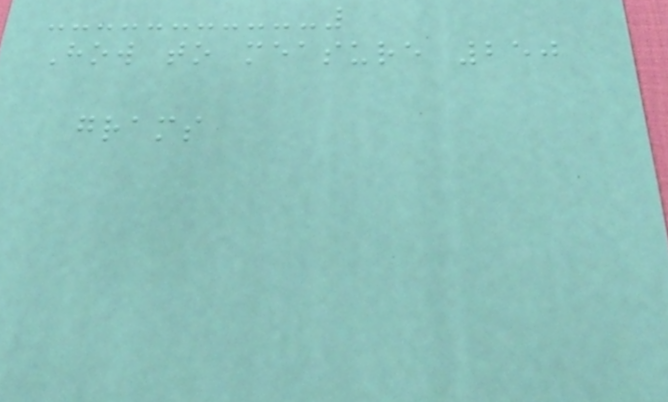How to measure 250
grams
